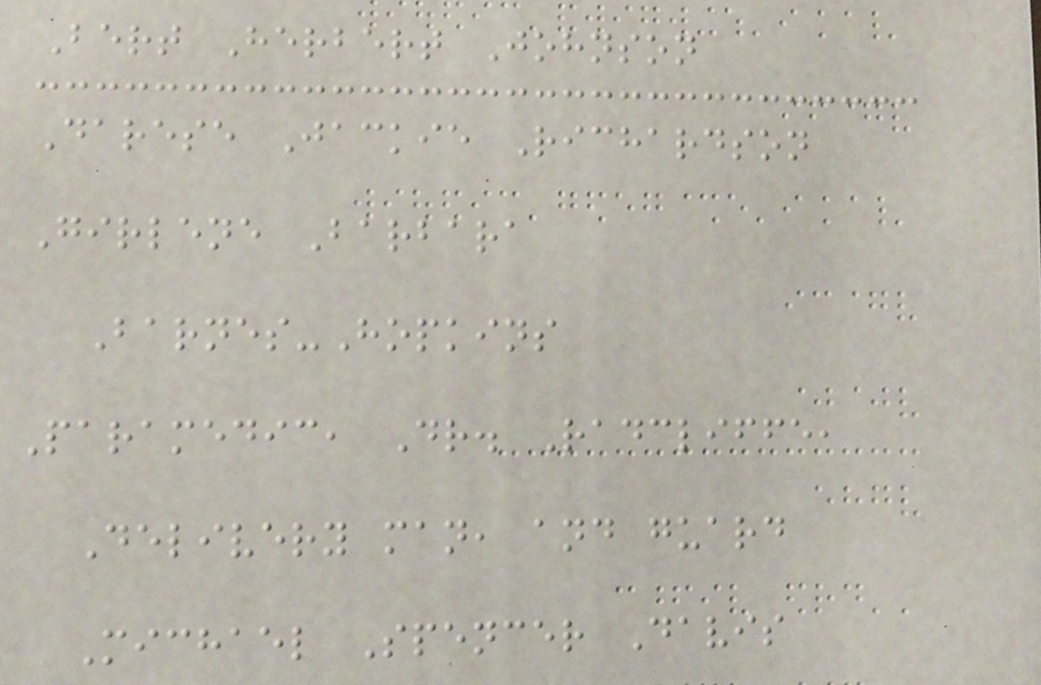Bert Herbert Johnson
Darese Jackie Richardson
Girlene Barbara
Barnes-Hopkins
Paramedic, Dr. Radcliffe,
Delivery man, and guard
Michael Spencer Davis
